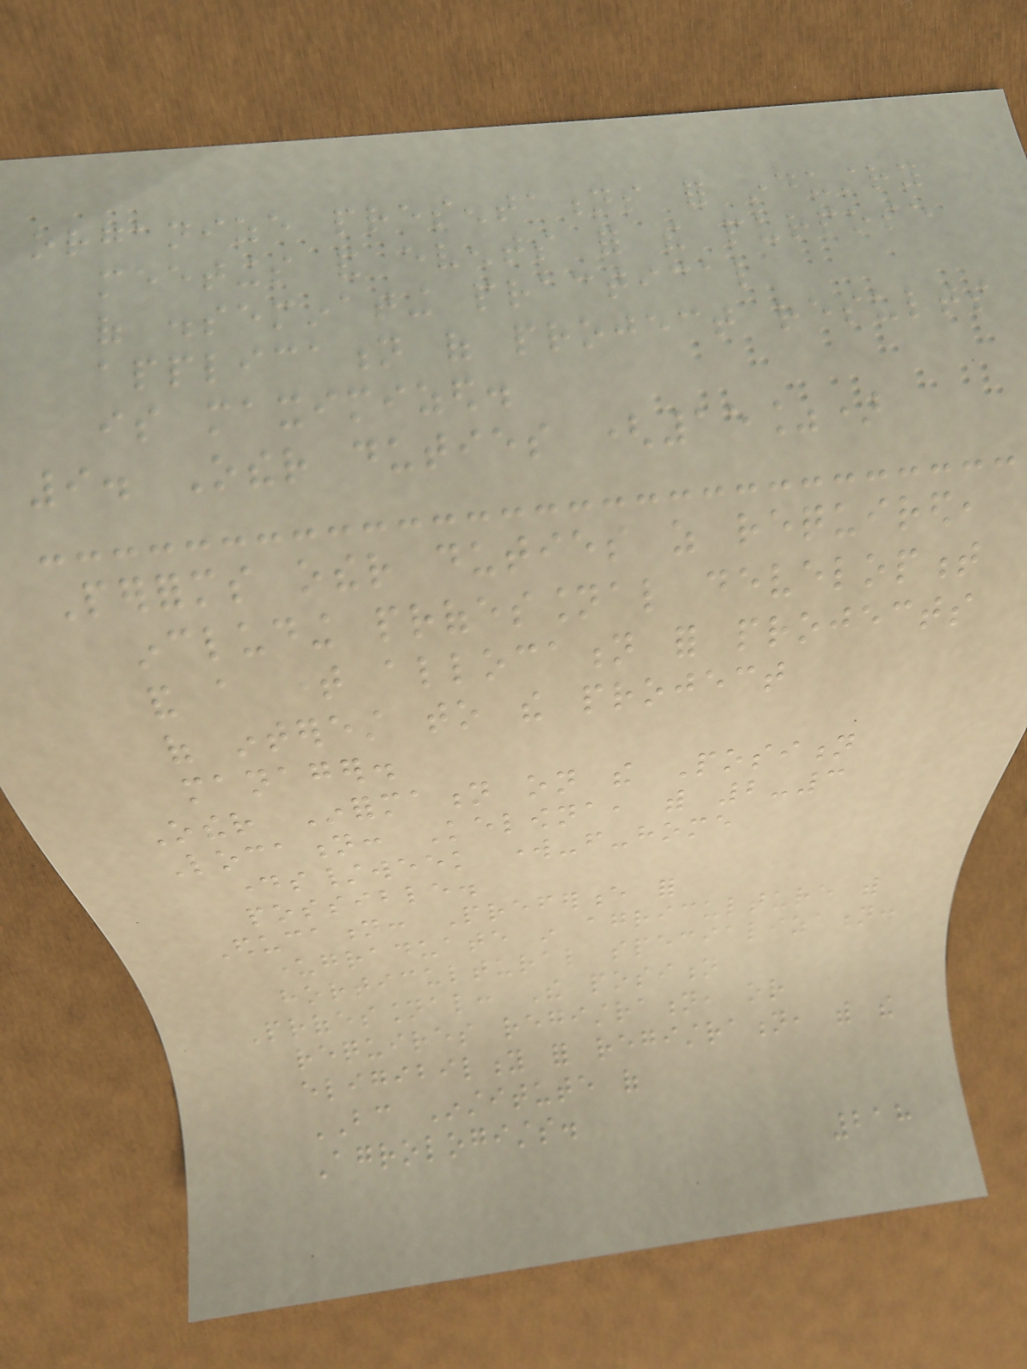organize presentations for industry
meetings and events for the purpose
of disseminating practical
application of project results
is maximized.
9. Other duties (15%)
Performs other duties as required,
including professional development
and a time allocation for projects
of interest to the project
manager.
Other Information on the Position
Location: Kelowna, with 2-3
days/week work-from-home
possible.
Education: Preference for
undergraduate in agriculture with
horticultural specialization.
Professional: The position
requires registration, or
eligibility for registration, with the
BC Institute of
Agrologists.
218
